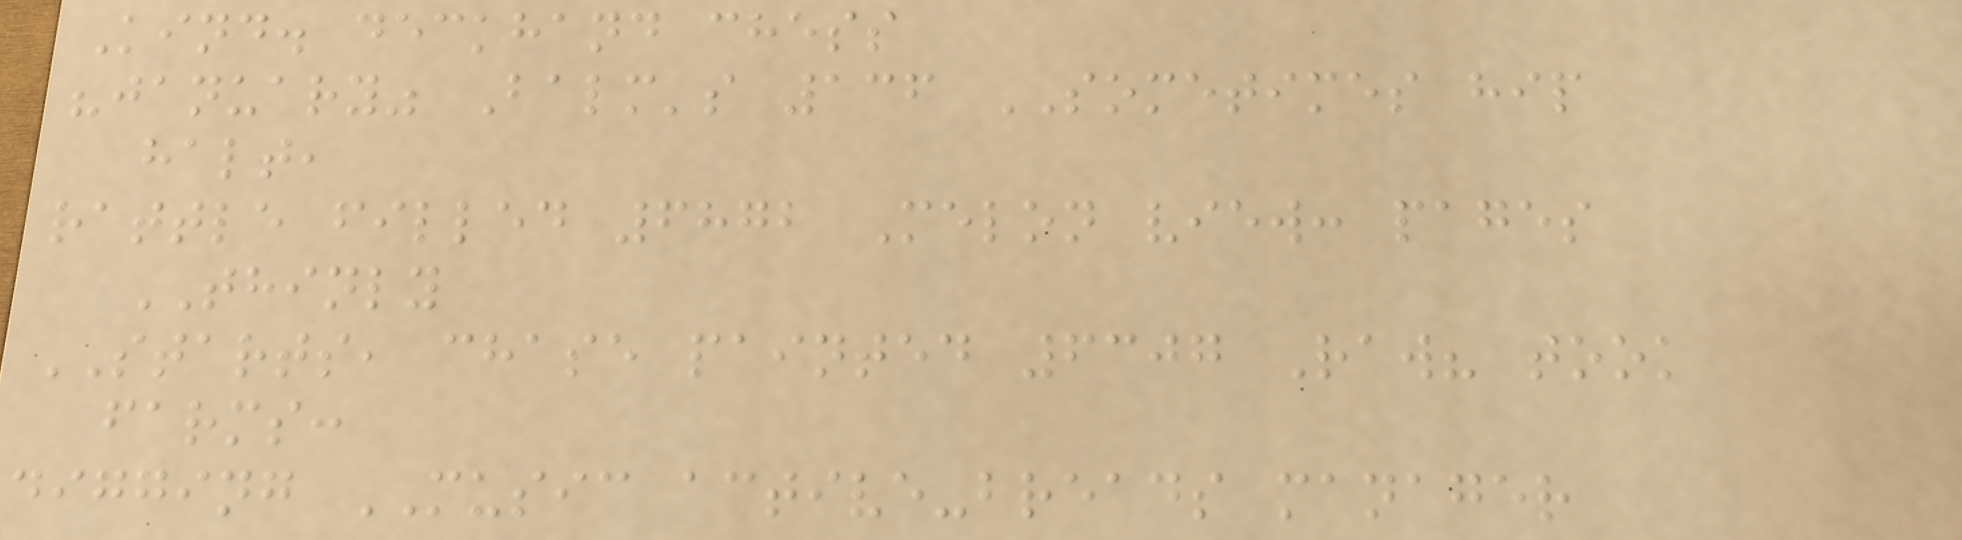Kind. deckhand chess
"january" Balm's 136 SOMETIMES hip
halt,
rattle filled 6872 Melon view: pages
THINLY
STARTS, chase painted 6307 Raw? took
farms:
digging MUSIC active-breads manager
